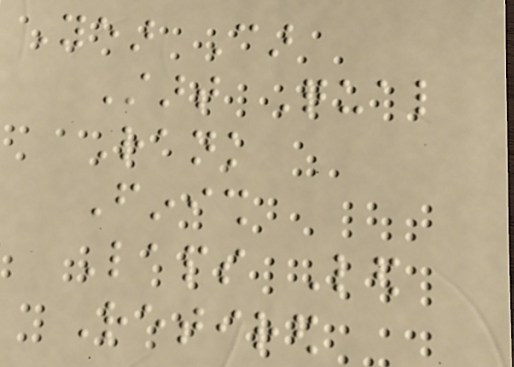Year Car
Start Qual
Rank
Finish
Laps Led
Retired
